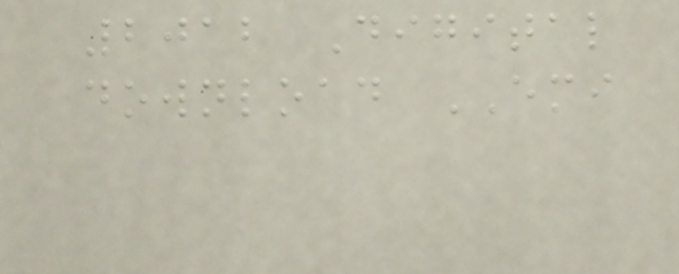2012 Digital
download EMI
